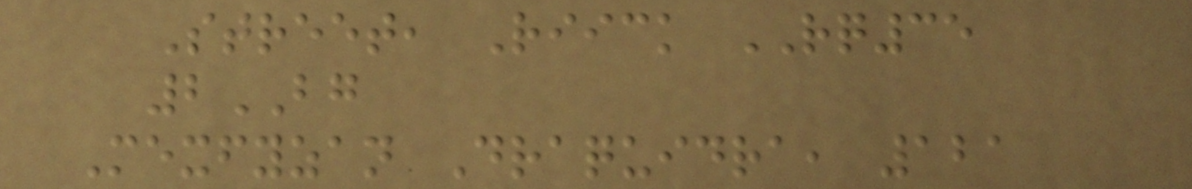Street, Riick RQ35
2BG
Mexfyzan Draquidra, 121
